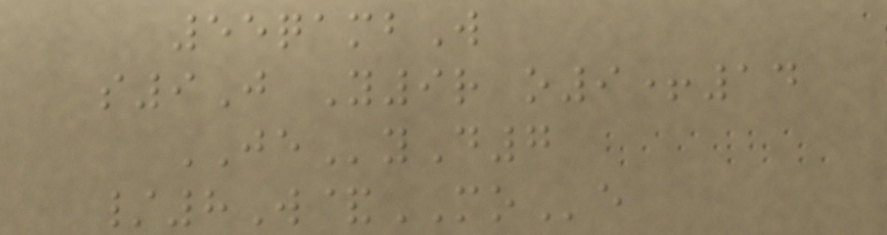55qambW
s9J Y9r o9+14
JEyD7
/8W&MOe
